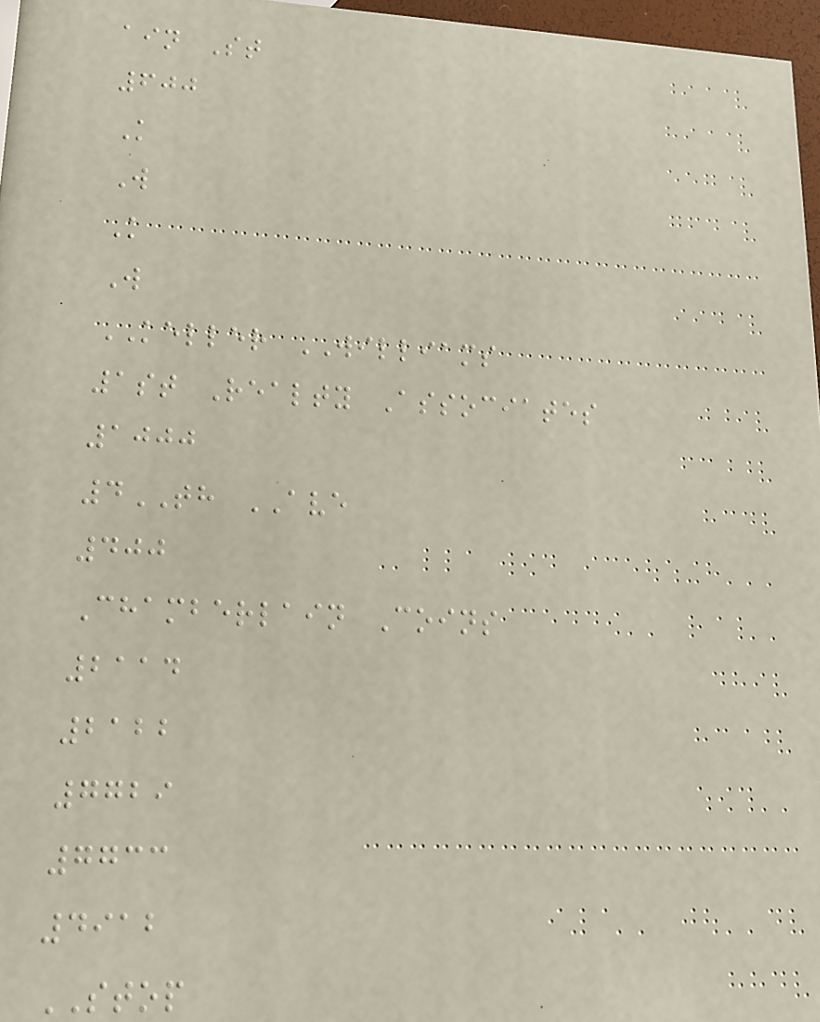ain St
600
K
W
K
W
KELLER WILLIAMS
1st Realty Associates
1000
4TH AVE
400
Chamberlain Coins
2114
2122
7729
7733
4912
STOP
